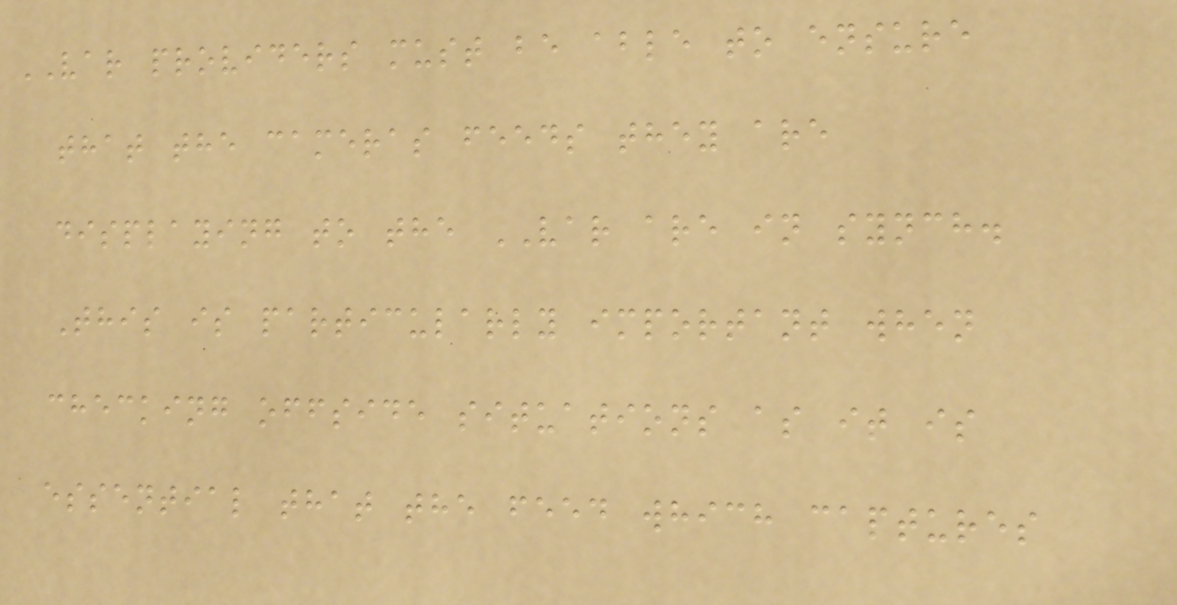VAR providers must be able to ensure
that the cameras feeds they are
displaying to the VAR are in synch.
This is particularly important when
checking offside situations as it is
essential that the feed which captures
